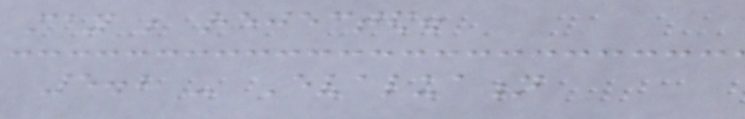may be rejected.
5.2 - Evaluation
